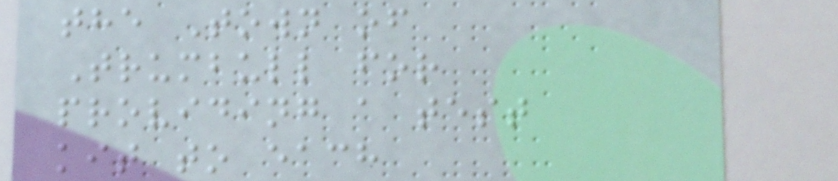the Town of
Trumbull for
providing a test
kit to each
